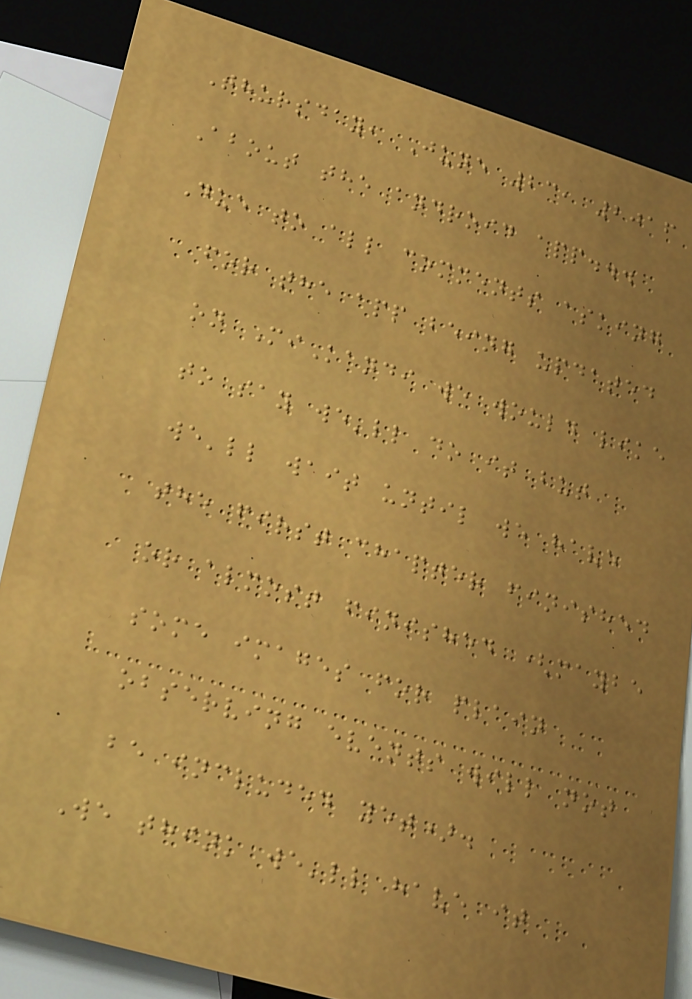Thursday, June 23, 2016
About the android app...
Due to all comments asking
for the app being updated
on MiKandi we would like
to say we'll do it but
we'll wait until we have
the first chapter finished
or almost finished (maybe
some images for plain
observing events will not
be included yet).
We think we'll have it
